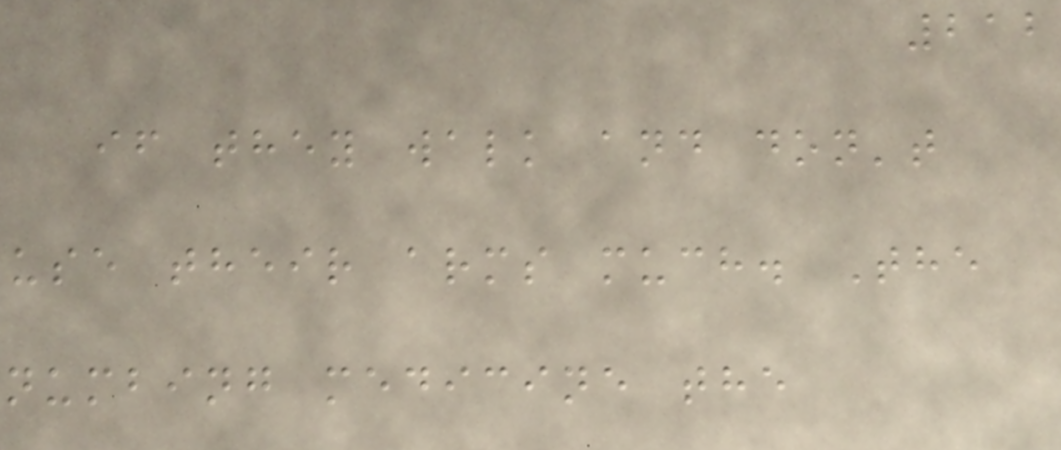212
if they walk and don't
use their arms much. The
numbing medicine the
